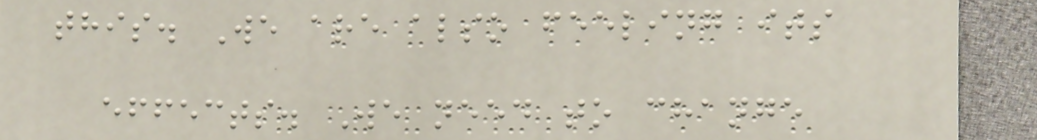this. We are also feeling its
effects. We need to change
